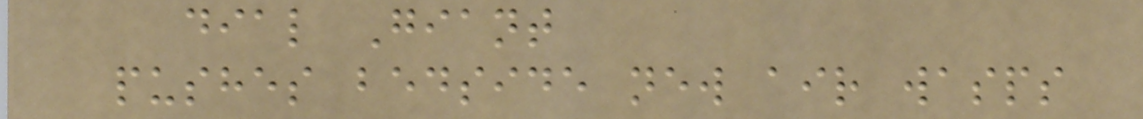dial Giant
pushes bedside new air wasps
